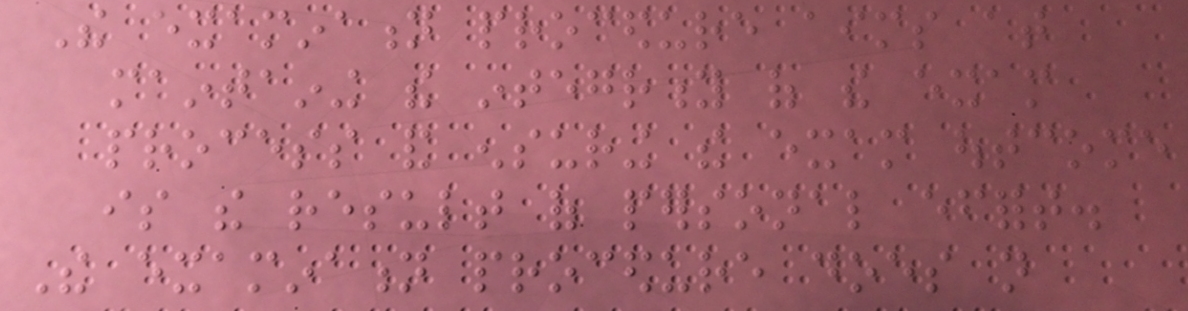The examination procedure aims at
maintaining the integrity of the exam
process and ensuring the exam outcome
is the result of personal effort.
The examination procedure does not
